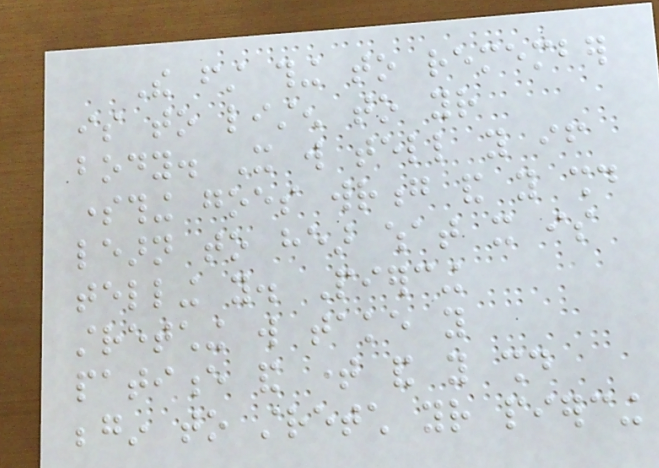The first thing to remember
is to listen to your
body. It will tell you if
something goes wrong and you should
learn to hear what it is
telling you. Piercing
stretching will take you
patience and time and you should
begin to stretch your piercing
